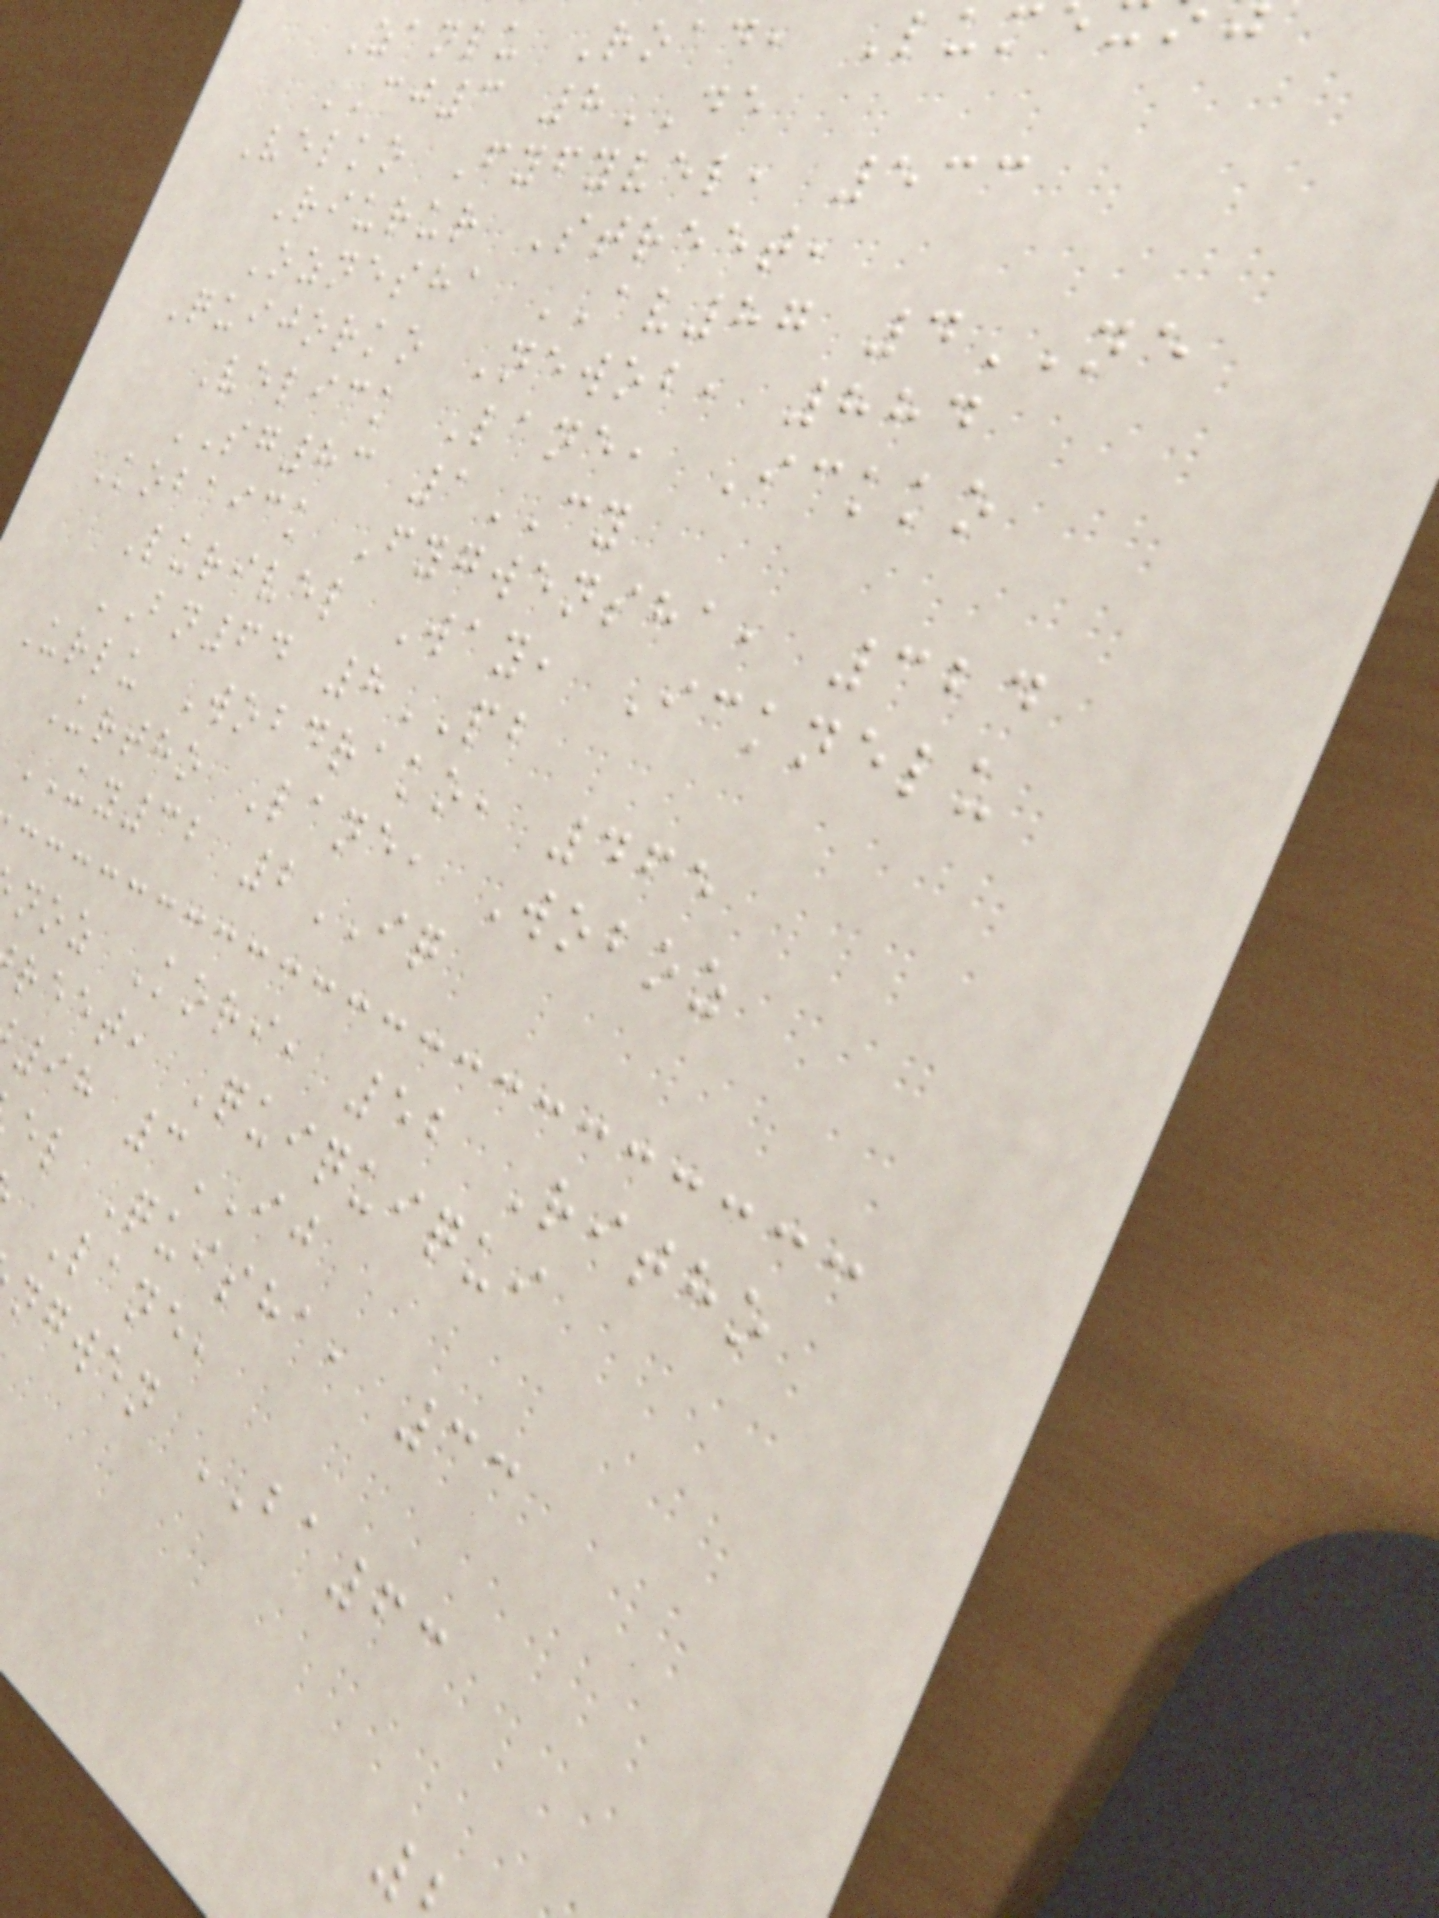Zanlu Road, Lum
CJ3 8DE
Velko Fyfyvel, 533
Riurur Street,
Oznesha AV87 4NE
Quijorko Newob, 884
Velick Lane, Ickko
SG83 1CY
Kobaick Fygwensha, 324
Lurivel Way, Icknelu
BN64 8PB
Urlu Wobdrako, 465
Urtho Lane, Woboz
UY32 2IQ
noz Kori, 52 Ritho
reet, Quiquiqui
98 3IJ
el Quisha, 33
Lane,
ngwen BA63
